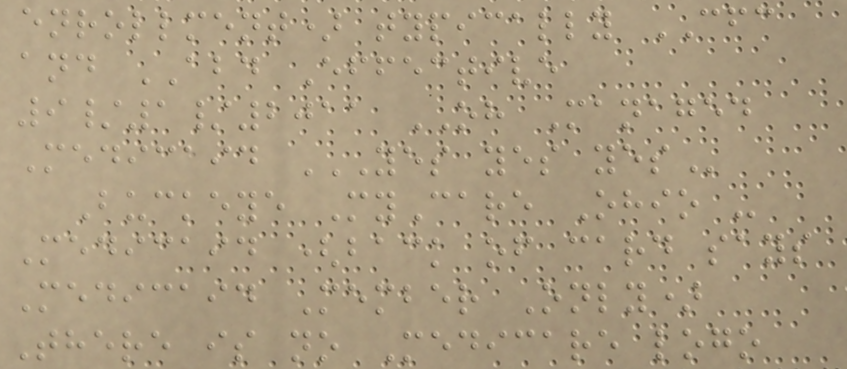enrollment) typically CFC
and ABD Effective
9/1/2011 OH Managed
Medicaid YES YES YES
Buckeye MyCare Ohio -
Medicaid (back of card says
Medicaid Member Only)
There is no Medicare logo
